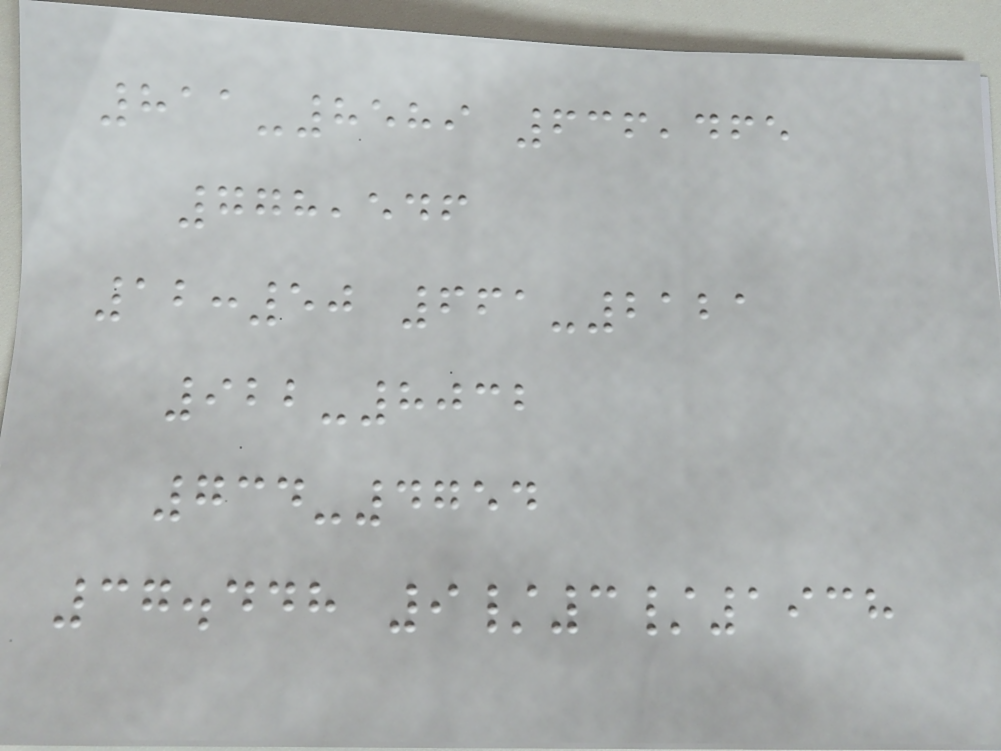811-8589 636,465
778,546
12:50 661-2121
922-8032
734-4754
37.448 9/3/1938
